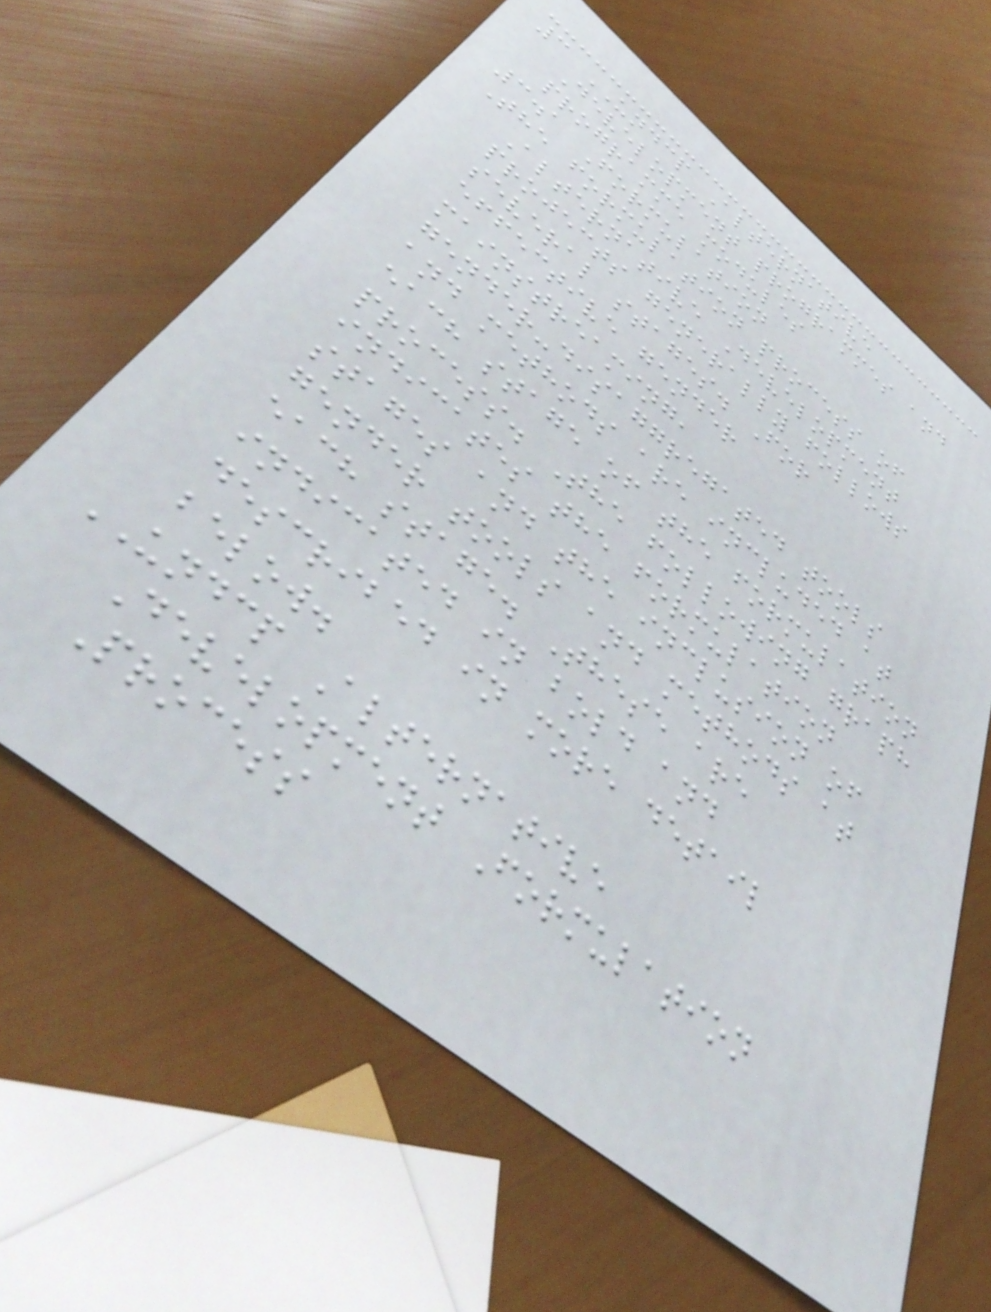3 UNDCP Alternative
Development programmes and
programme modules
3.1 Formulation
The formulation process of
Alternative Development
projects generally follows
several stages. For
effective gender
mainstreaming,
gender-disaggregated tools
and methods are included at
each stage of the formulation
process. The following graph
indicates the formulation
stages and the inclusion of
gender tools and methods at
each stage. These are
indicated in bold and
described in more detail
below.
UNDCP Alternative
Development Formulation
Process
